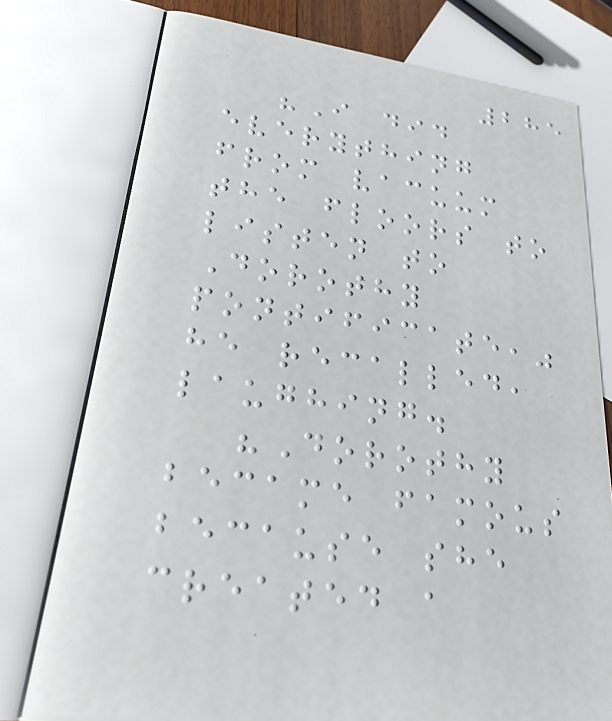285
"I did
everything
from vacuum
the floors to
listen to
Dorothy
pontificate,"
he recalled,
laughing.
"Dorothy
became famous
because she
created a
